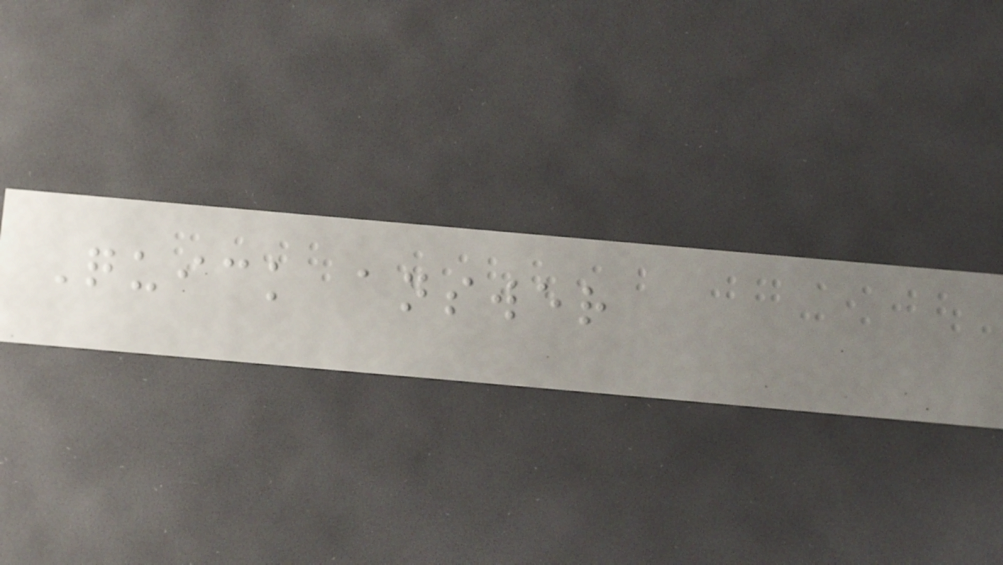Quick answer
